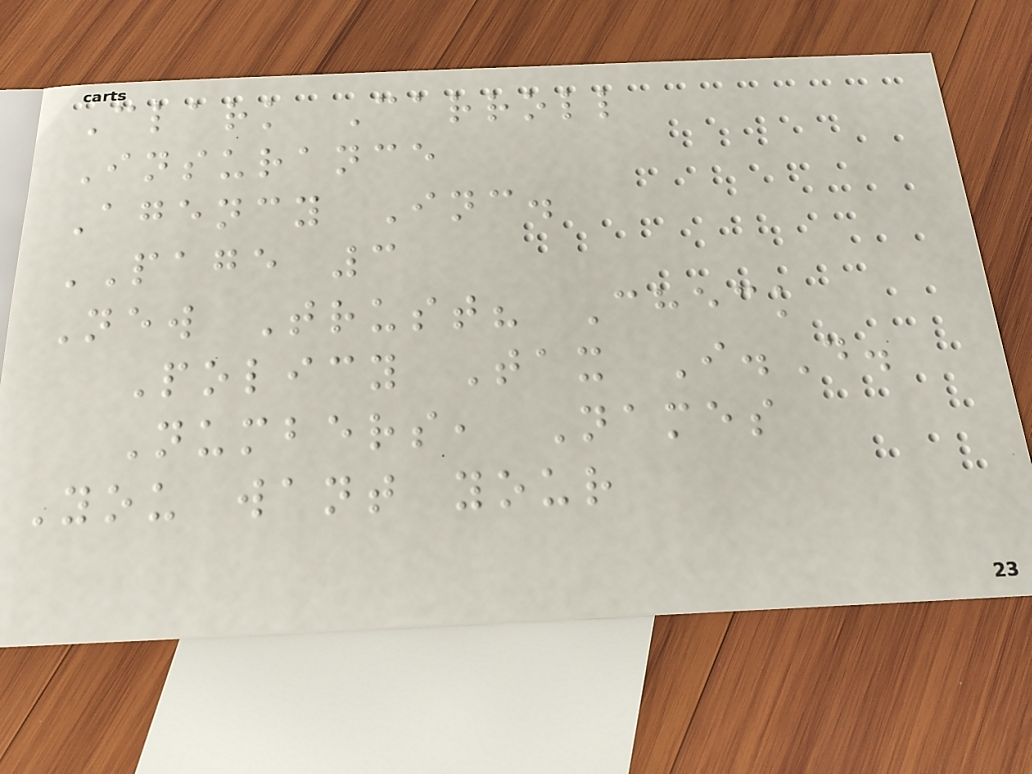Clark Carroll
Insurance
Agency Inc.
PAGE 3
New Trust? Check
Policy Tax I.D.
Numbers, Names
You want your
